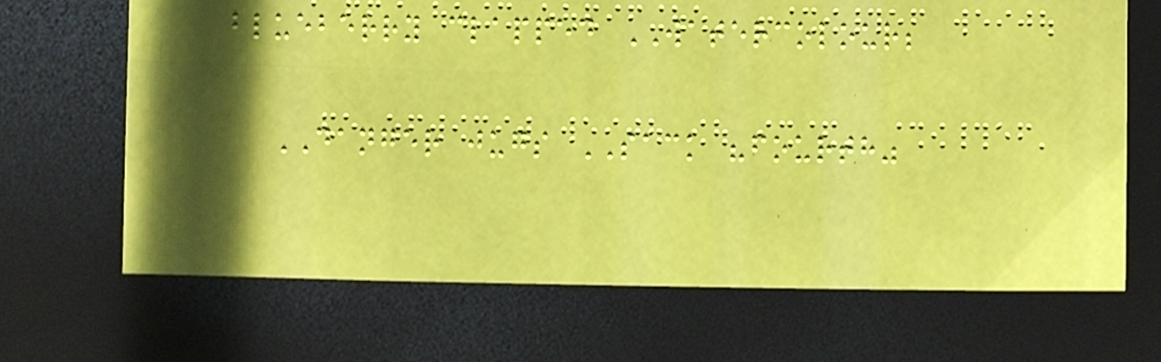blueberry clapped WATERCOLOUR;
DANGER jugs SACK "fourth"
